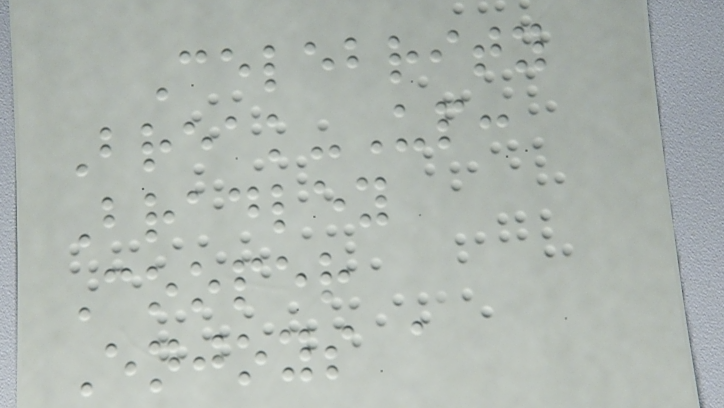Celebrity
Break-Up:
Bradley
Cooper
Enjoys a
